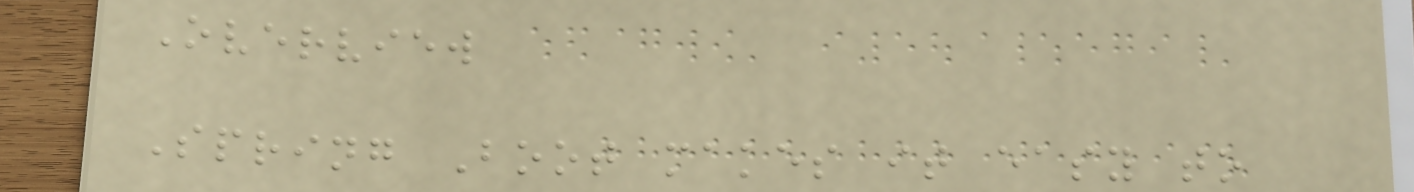Overview
Spring Boot makes it easy to
